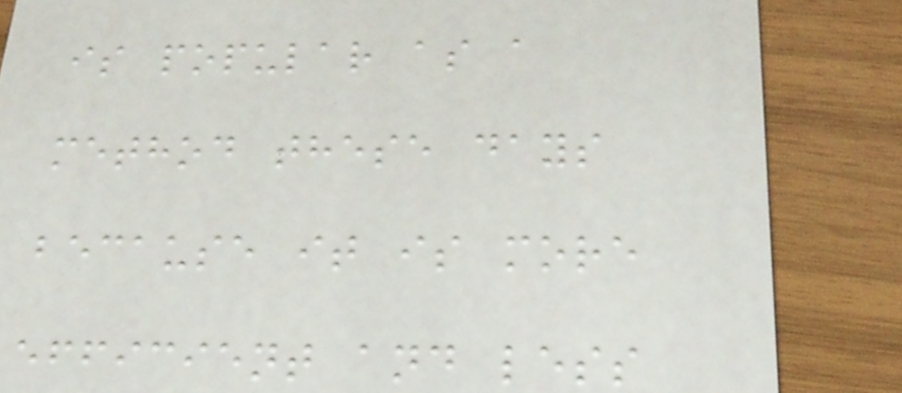is popular as a
method these days
because it is more
efficient and less
